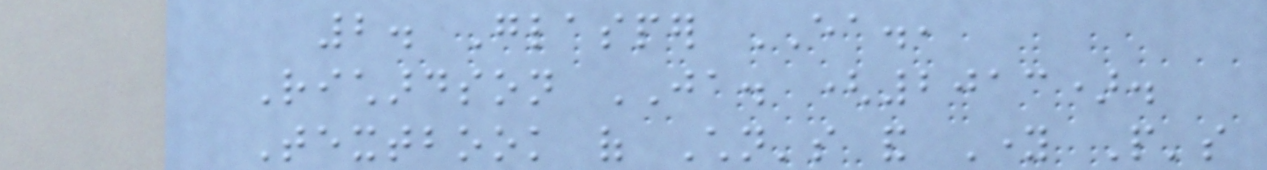2. Glasper EA.,
Richardson JA. (2013).
Textbook of Children's and Young People's
